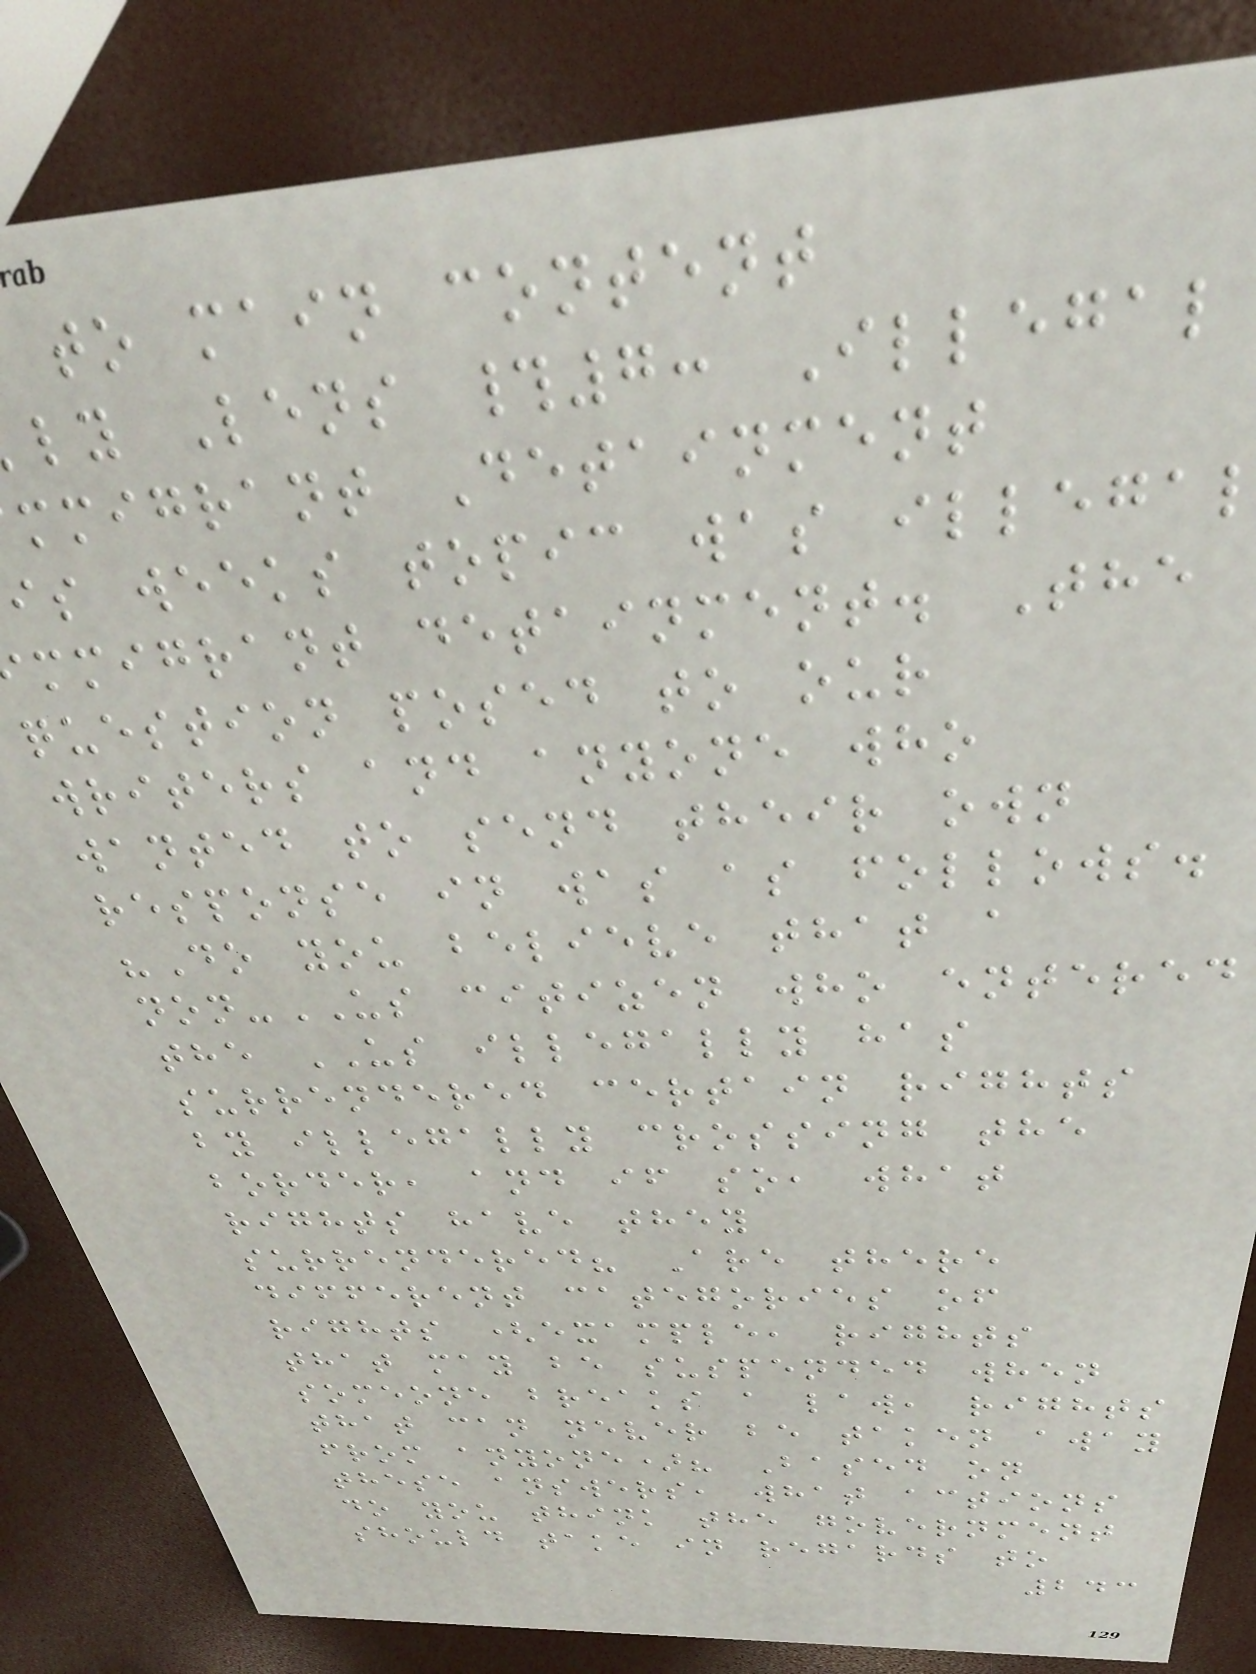to main content
ly Lens #7: Illegal
mmigrant Detainment
is weeks topic was illega
mmigrant detainment. The
question posed to our
writers and anyone who
wanted to send their own
response in was as follows.
"Do you believe that a
non-US citizen who entered
the US illegally has
surrendered certain rights
by illegally crossing the
border, and if so, what
rights have they
surrendered? Are there
different categories of
rights (example, rights
that may be suspended when
someone breaks a law, rights
that can never be taken away
from anyone)? Based on
these answers, what actions
do you think the government
should take in regards to
243
